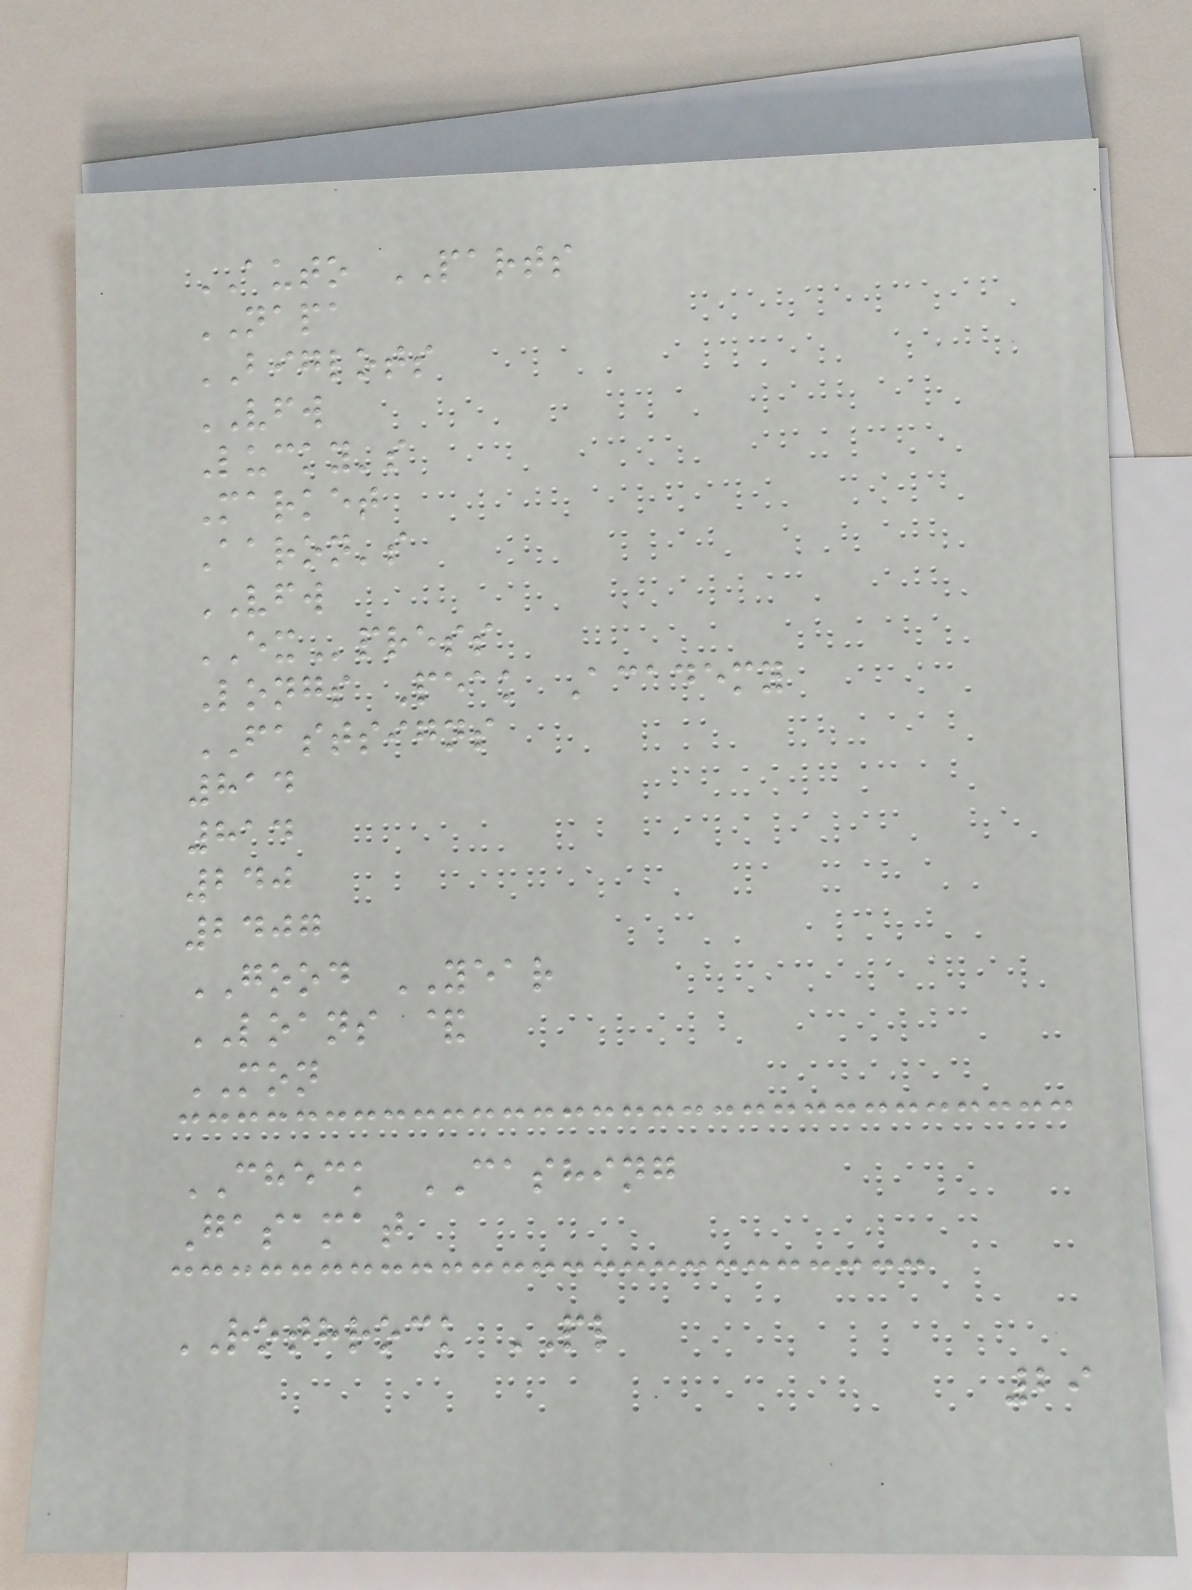AUTO PARTS
NAPA
BIGLOTS
VFW
Lucky's
Market
Aaron's
VFW
EXpress
Longs Peak Academy
FASTSIGNS
814
814
240
2407
GOOD YEAR
LOANS &
MON
CHECK CASHING
Gasamat
ROTHROCK PL
29
